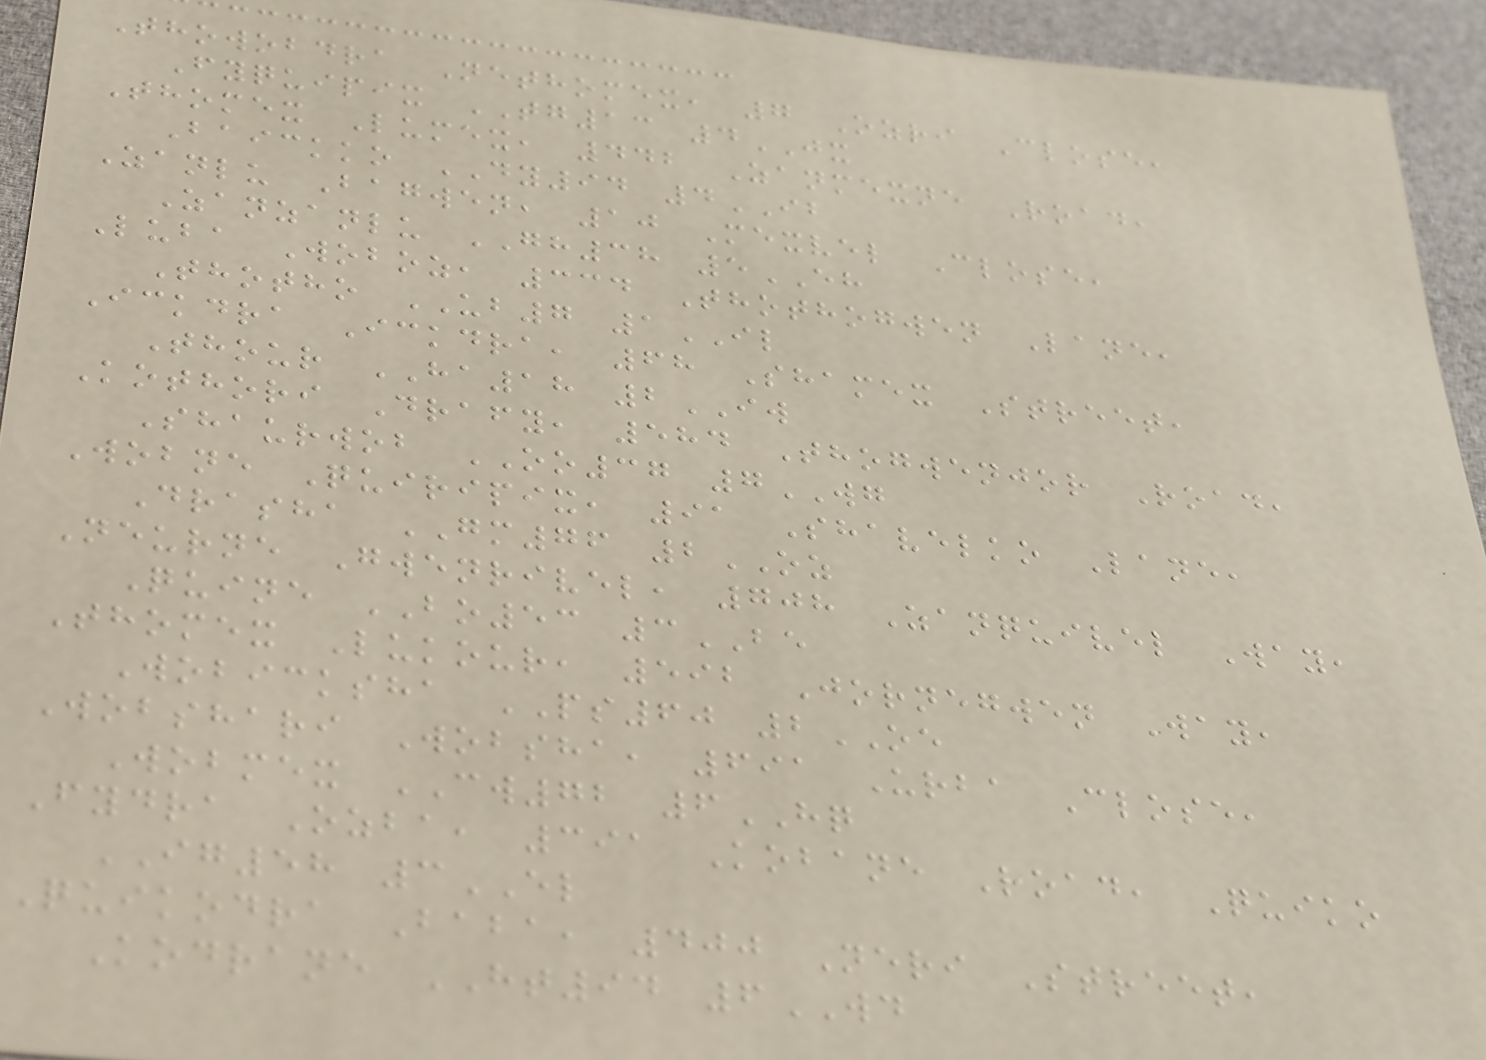Thowobdra Nethomex, 7 Ozri Close,
Fyquipix TG13 4JX
Thomex Lumex, 442 Zanmexne Road,
Baickko DY94 4IB
Zanlu Bagwen, 10 Mexvel Close,
Zanzanlu GH38 5EH
Luba Woboz, 334 Thothogwen Lane,
Thotho UB7 1IL
Ickdra Ickdra, 68 Shamex Street,
Thour HA18 2IW
Kothori Drafy, 584 Thogwenjor Road,
Shaurwob OO37 7WG
Wobne Quiripix, 91 Shavelko Lane,
Drasha GM76 2OZ
Neurne Gwenrivel, 708 Zanquivel Way,
Quine BO53 3BE
Thomex Lukour, 592 Jornegwen Way,
Wobicksha PS60 2OE
Wobshari Wobsha, 691 Urba Close,
Wobmex CW72 6HQ
Fydra Ozba, 391 Kobane Road, Quiko
IG58 3EL
Quikodra Baba, 400 Neri Street,
Kodrane HT94 6WD
